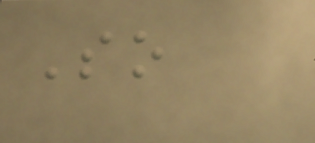So
